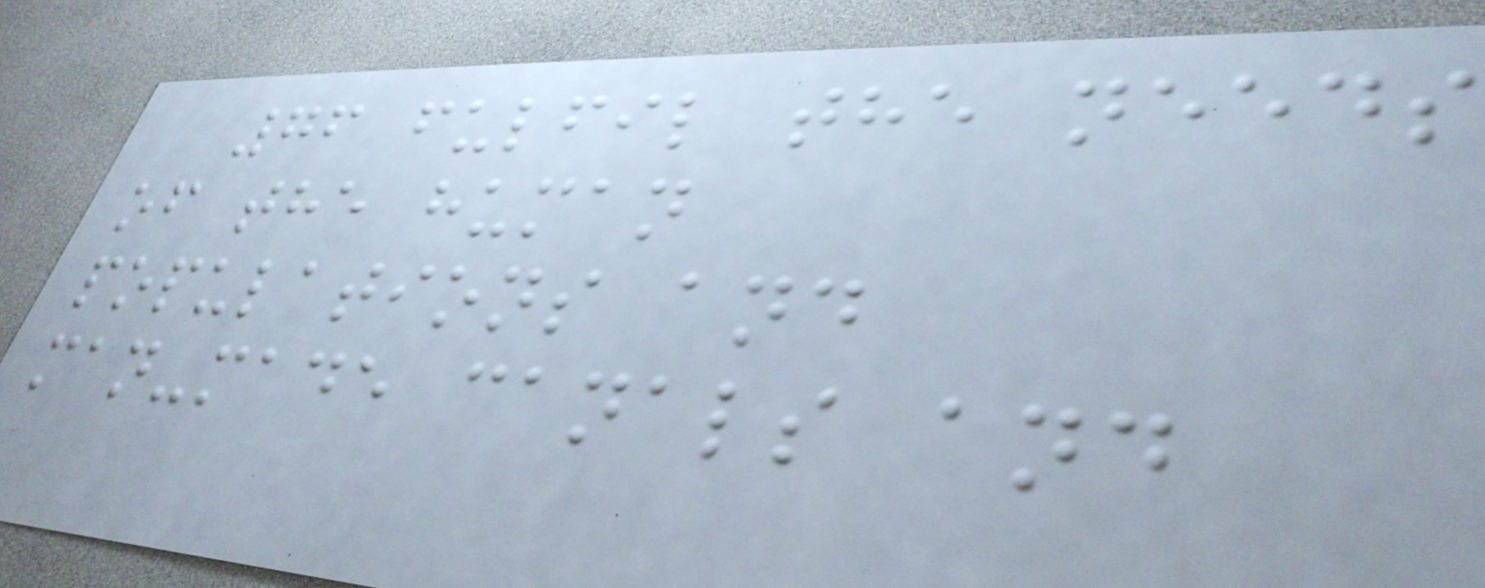76 fulfil the needs
of the human
populations and
man-made canals and
